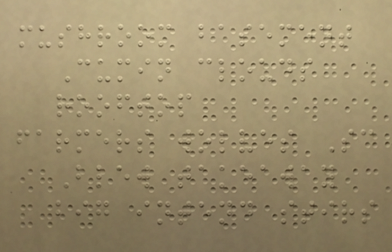mushroom basement
Cumin clouds
rooftop
farmers wolves Sc
Blew takeaway
big intend stirs
